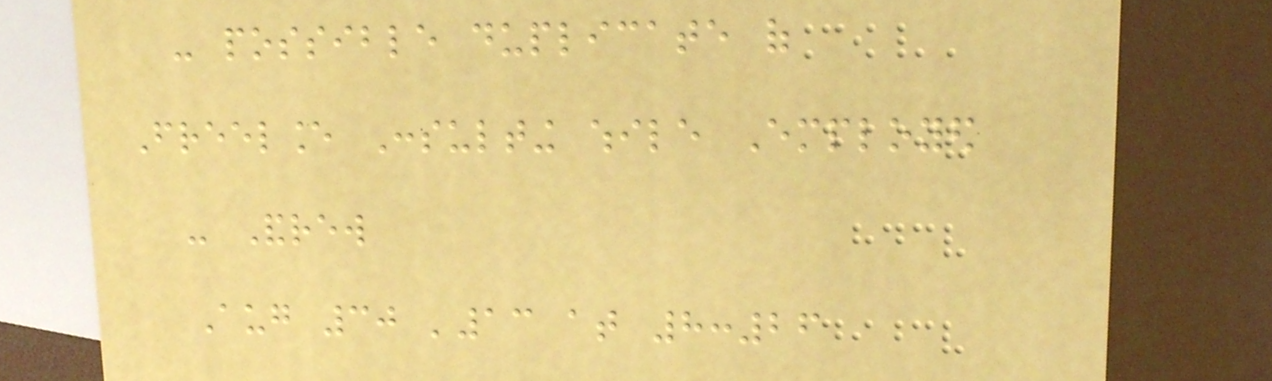- possible duplicate of
Freelance Consulting while Employed
- Andrew
Aug 30 '13 at 8:26
